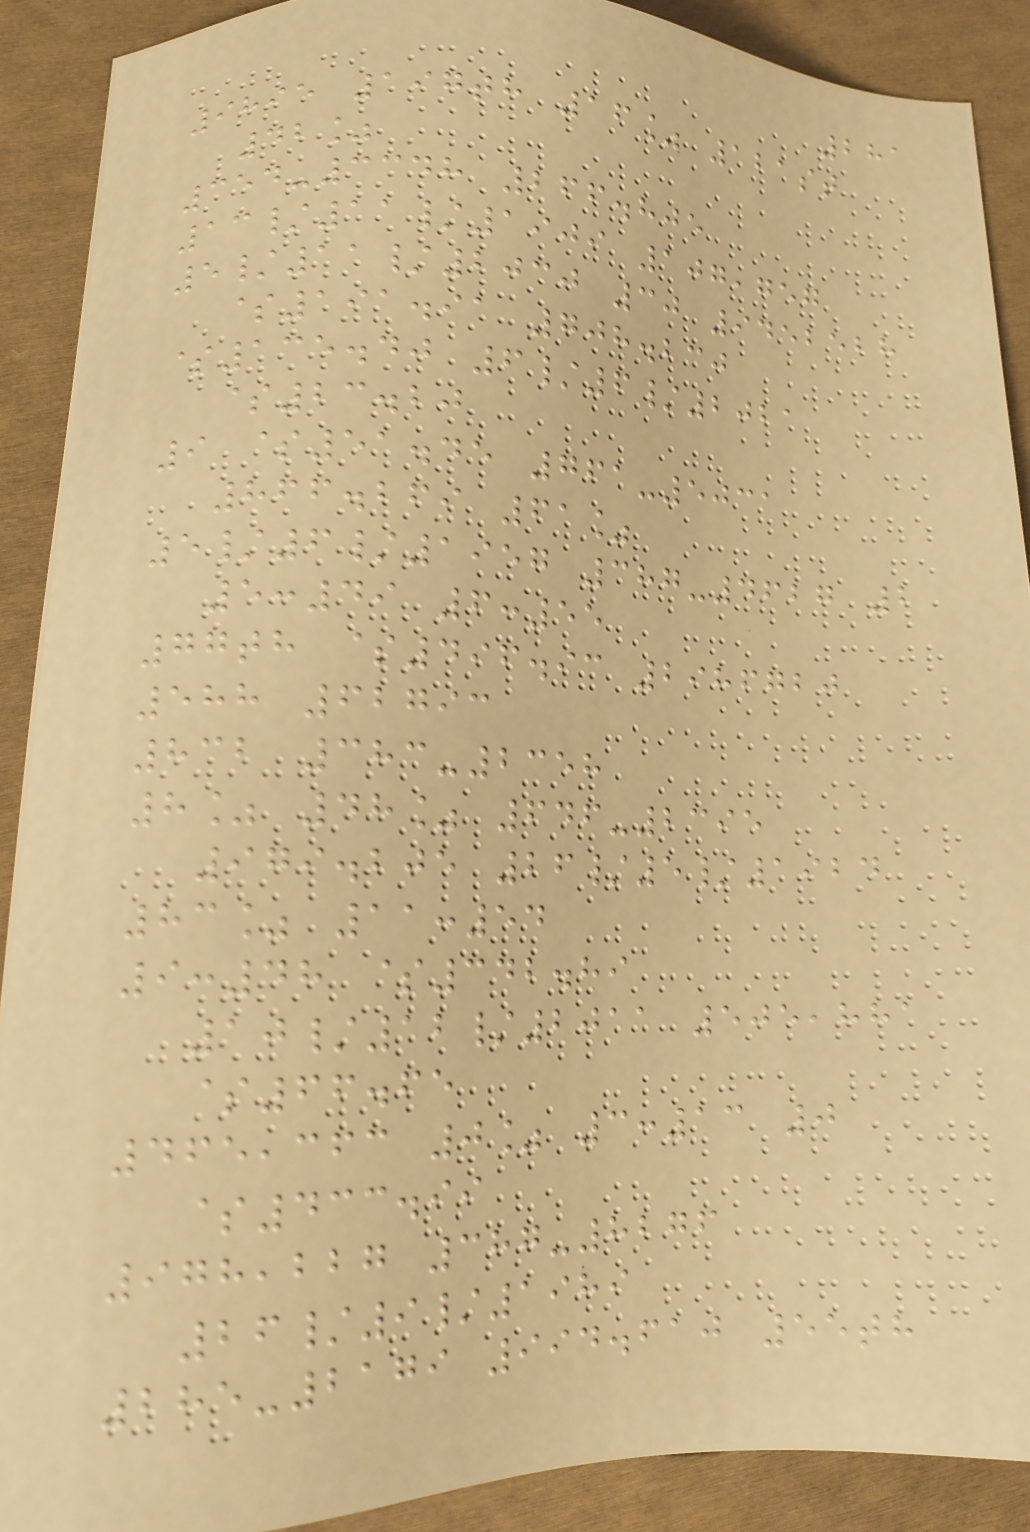281
9895 197th 16% 121st
42%
354-3348 266.805
13/11/1909 107,757
5/11/2030 30 9452528
$191.91 708.230
$135.40 6/6/2021
$23.20
9 $51.45 761-5031
866.269 61%
5/6/1957 387-4627 2
5:49 6:55
77th $496.93 2986720
588 62793
832 383-2358
8% 48% 646-2395
979.205 26/5/1924
83% 11:54
9:48 $342.89
10/12/2011 505,881
$66.65
465,363 0% 3:13 0
$433.99
978,227 387-8276
26/9/1989
285-2179 994.610 55th
